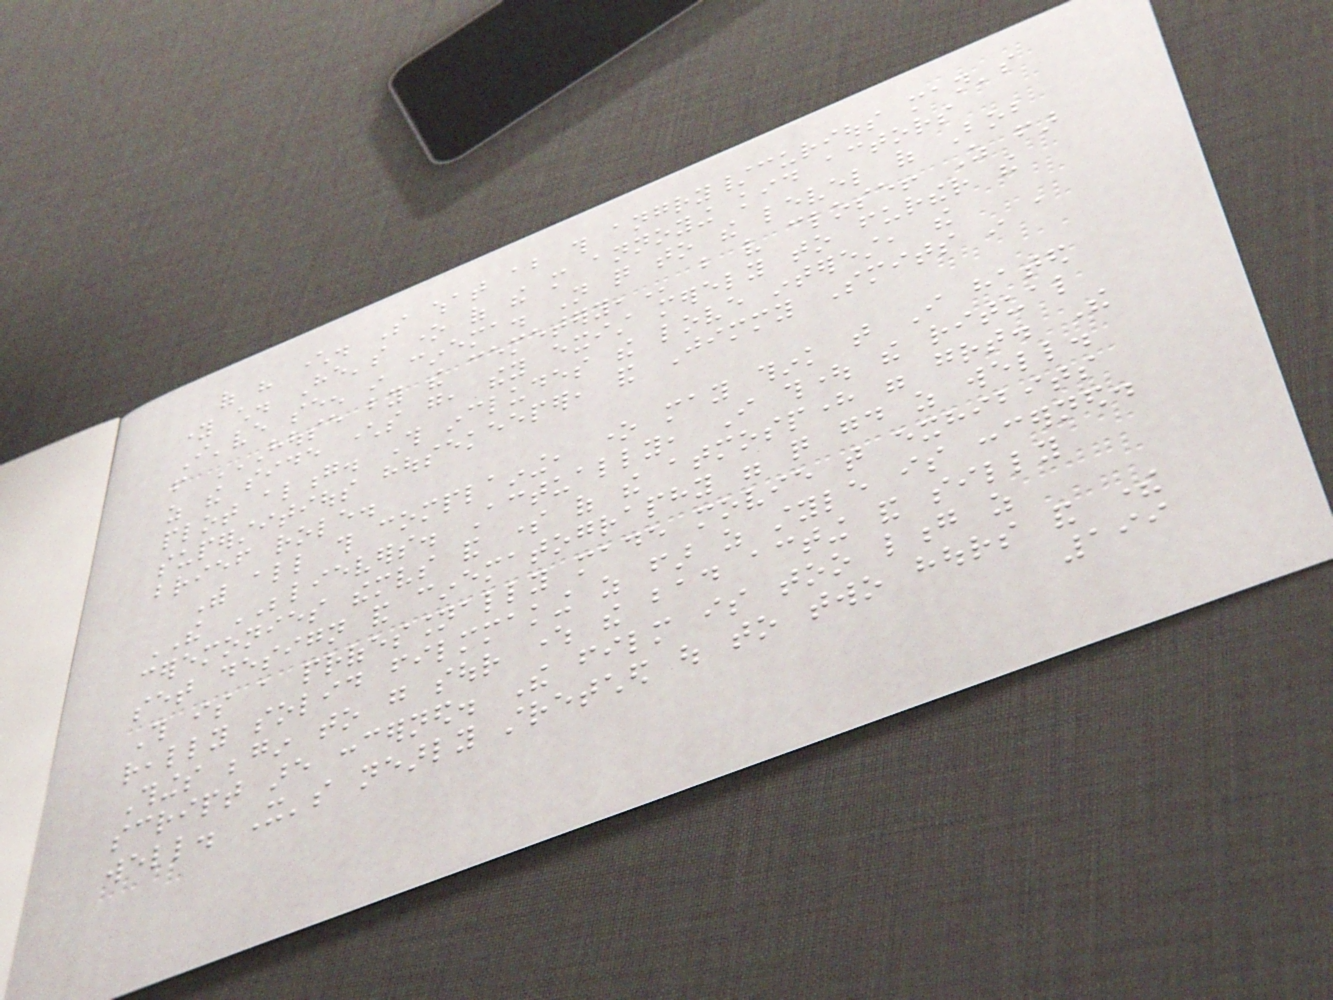of his character. So what about this angry/curious man's
young child. He's one of the more annoying kid actors
I've seen in cinema. Not quite to the level of Bob
from HOUSE BY THE CEMETERY, but very close! As far
as the side characters go, they exist merely to further the
plot along. This includes the love interest, the
superstitious housekeeper, and Jimmy Smits in a
brief role.
With all this complaining, one may think that I hated
THE BELIEVERS. Actually, I thought the ritual
ceremonies themselves and some of the atmosphere were great. The
set design and cinematography were quite good as well.
This is a professionally made movie that exhibits
really solid filmmaking as far as style is concerned.
Things begin to go sour where the bad acting and silly
script are concerned. The film is too long as
well. It's nearly stretched out to two hours and there
199
